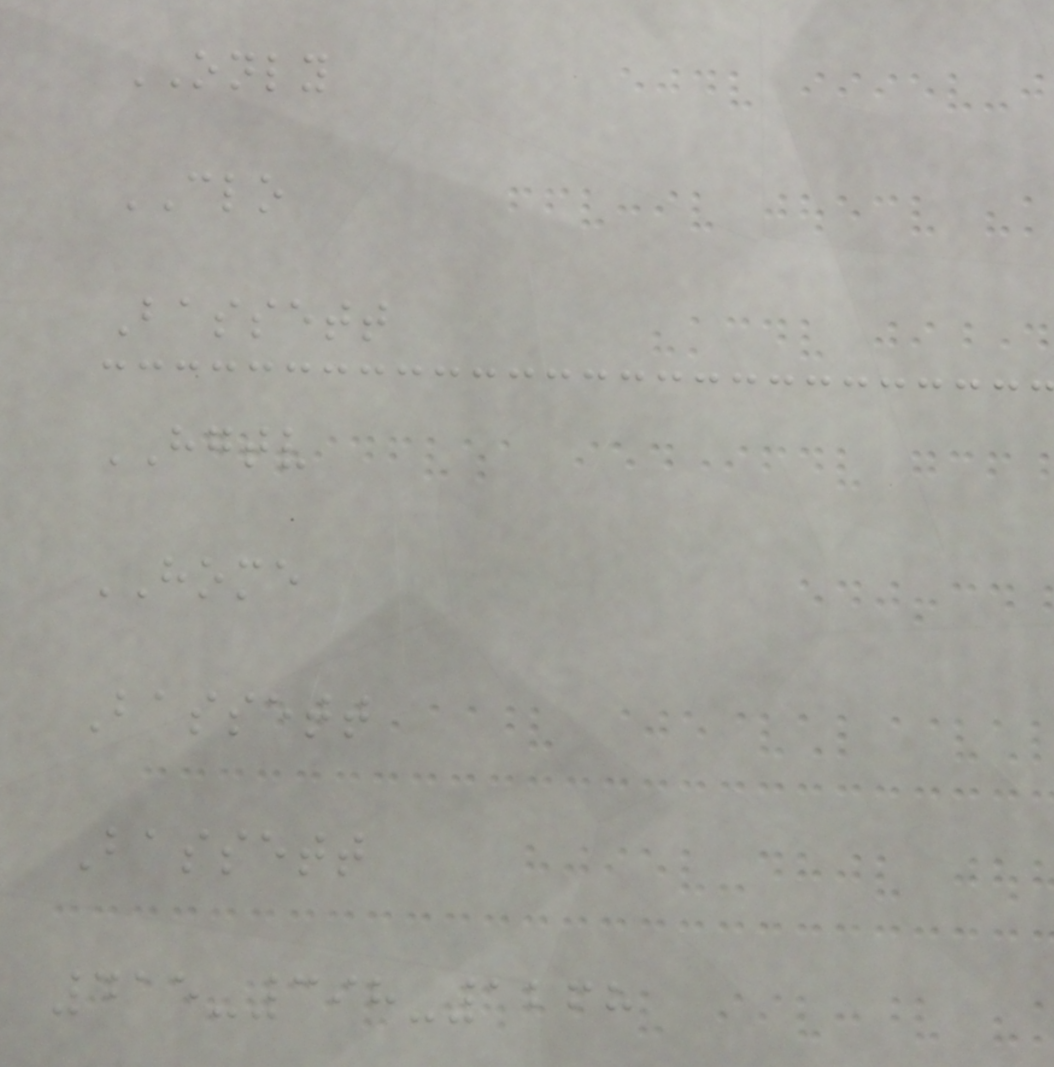ONLY
CLO
Bassett
HGTV
HOME
Bassett
Bassett
415-398-1268
